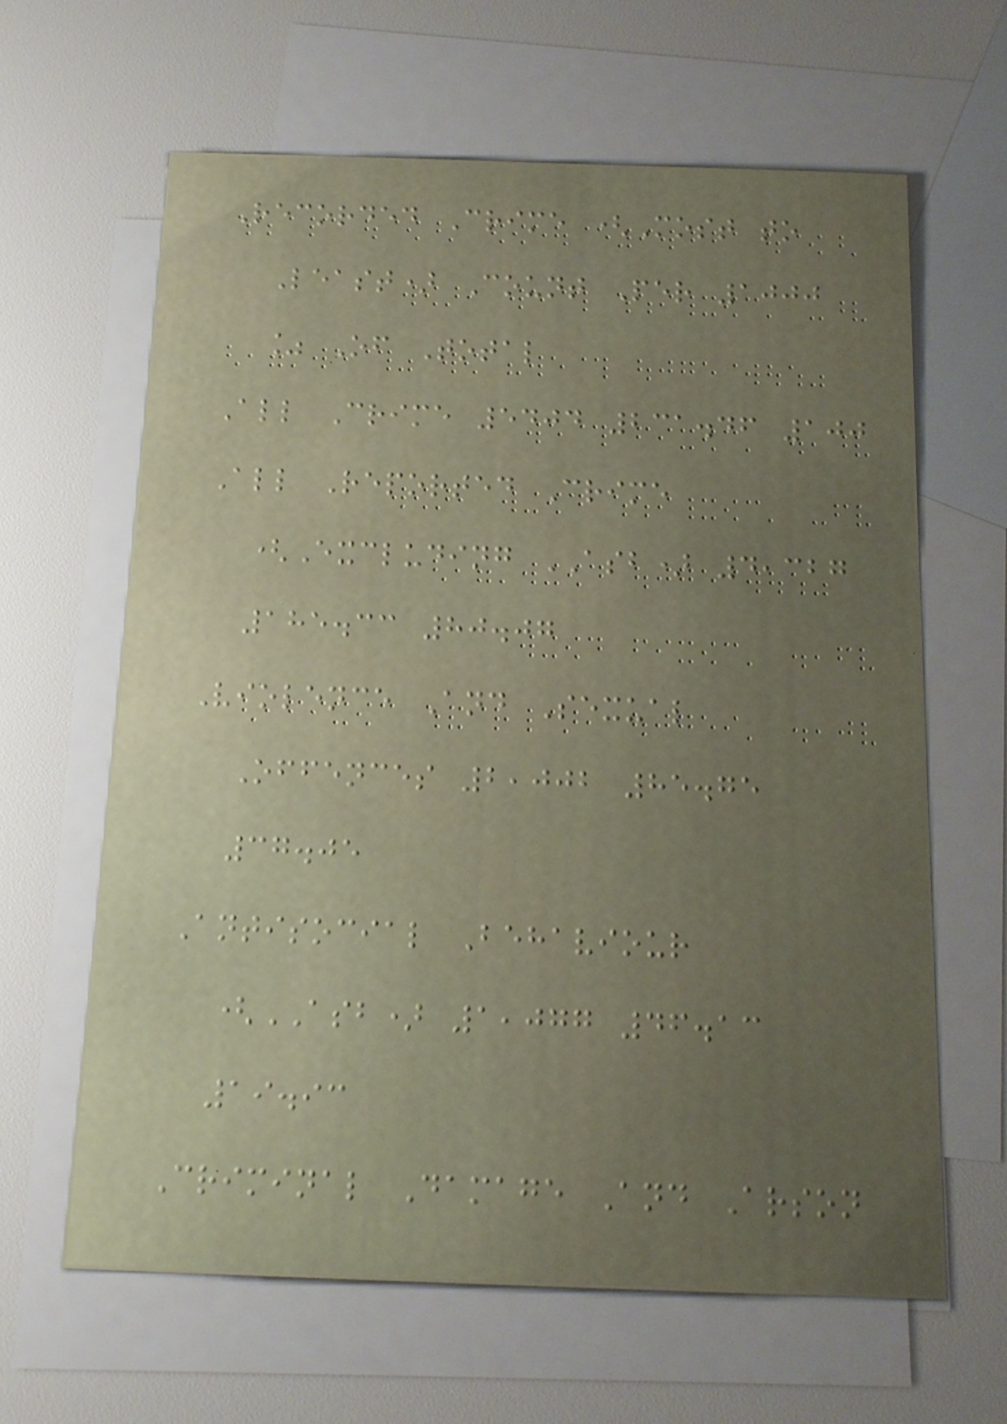Recorded Crime (Most to
Least) Count Per 1000
% Of Total
All Crime 5404 231.46 100
All Reported Crime
(Excluding ASB) 4,327
185.33 80.07
Violence And Sexual
Offences 2,002 85.75
37.05
Antisocial Behaviour
(ASB) 1,077 46.13
19.93
Criminal Damage And Arson
